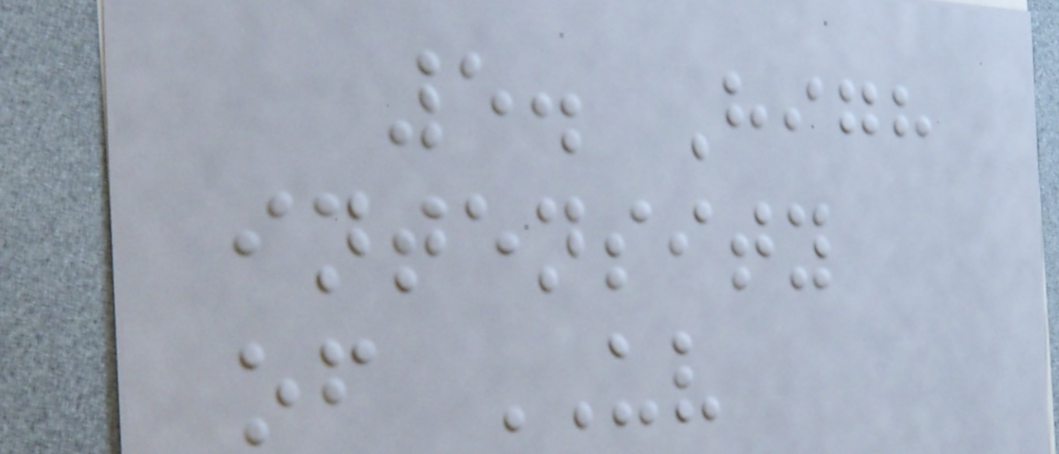5. High
intensity
of UV
